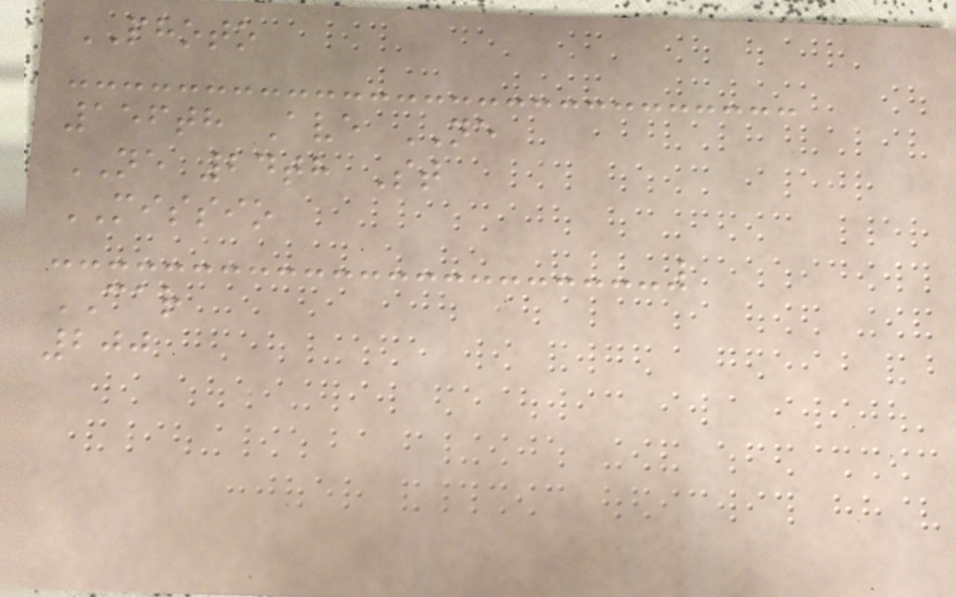PHOTO
156th Ave NE
NE 24th St
MISSIO
CAR
200
